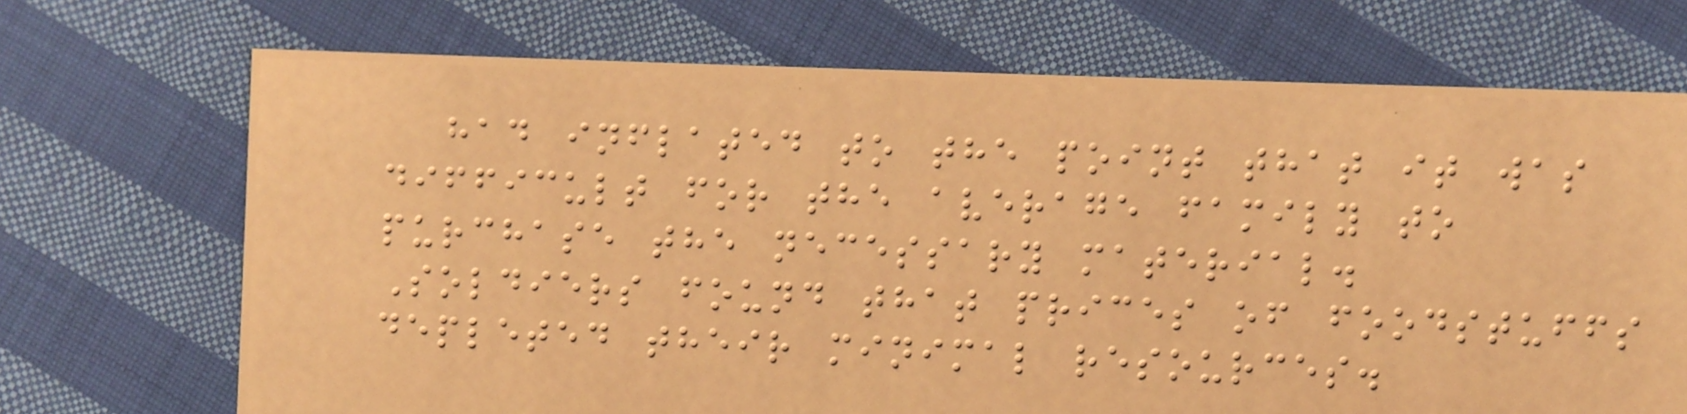had inflated to the point that it was
difficult for the average family to
purchase the necessary material.
Soldiers found that prices of foodstuffs
depleted their minimal resources.
